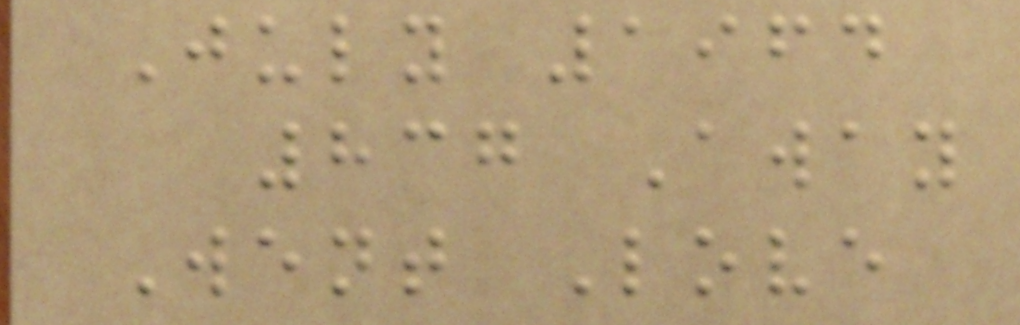July 1964
837 Away
Went Love
